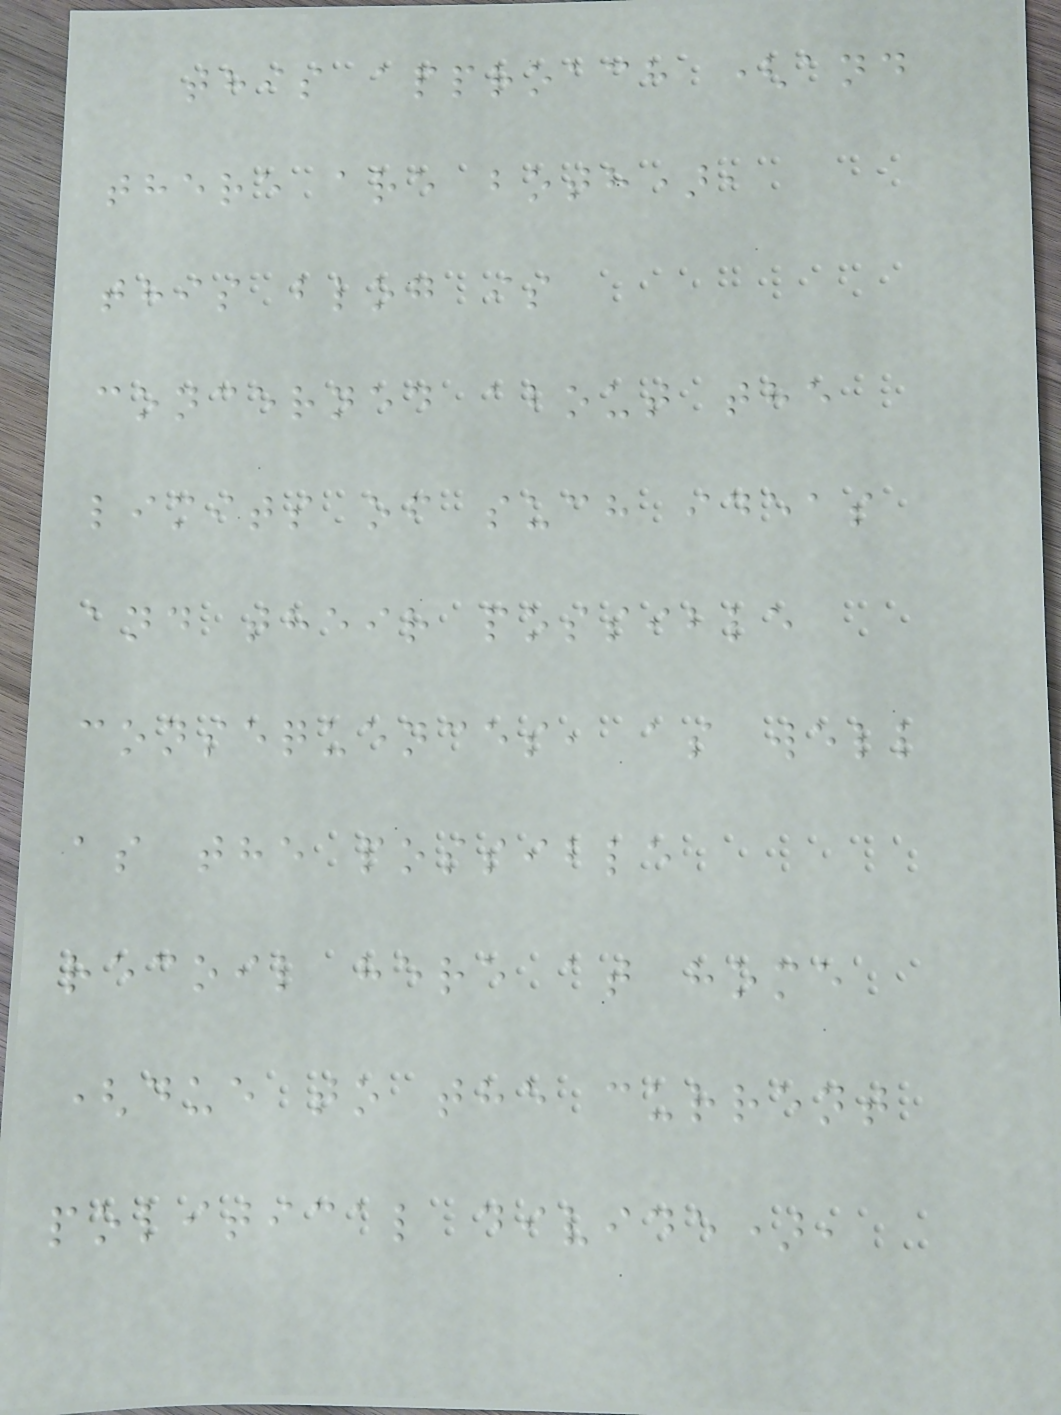this approach (and
there are both),
this blog is
concerned about the
limits of such ideas
and their possible
consequences, as well
as the possible
recoil here at home
(due to the current
political divide),
